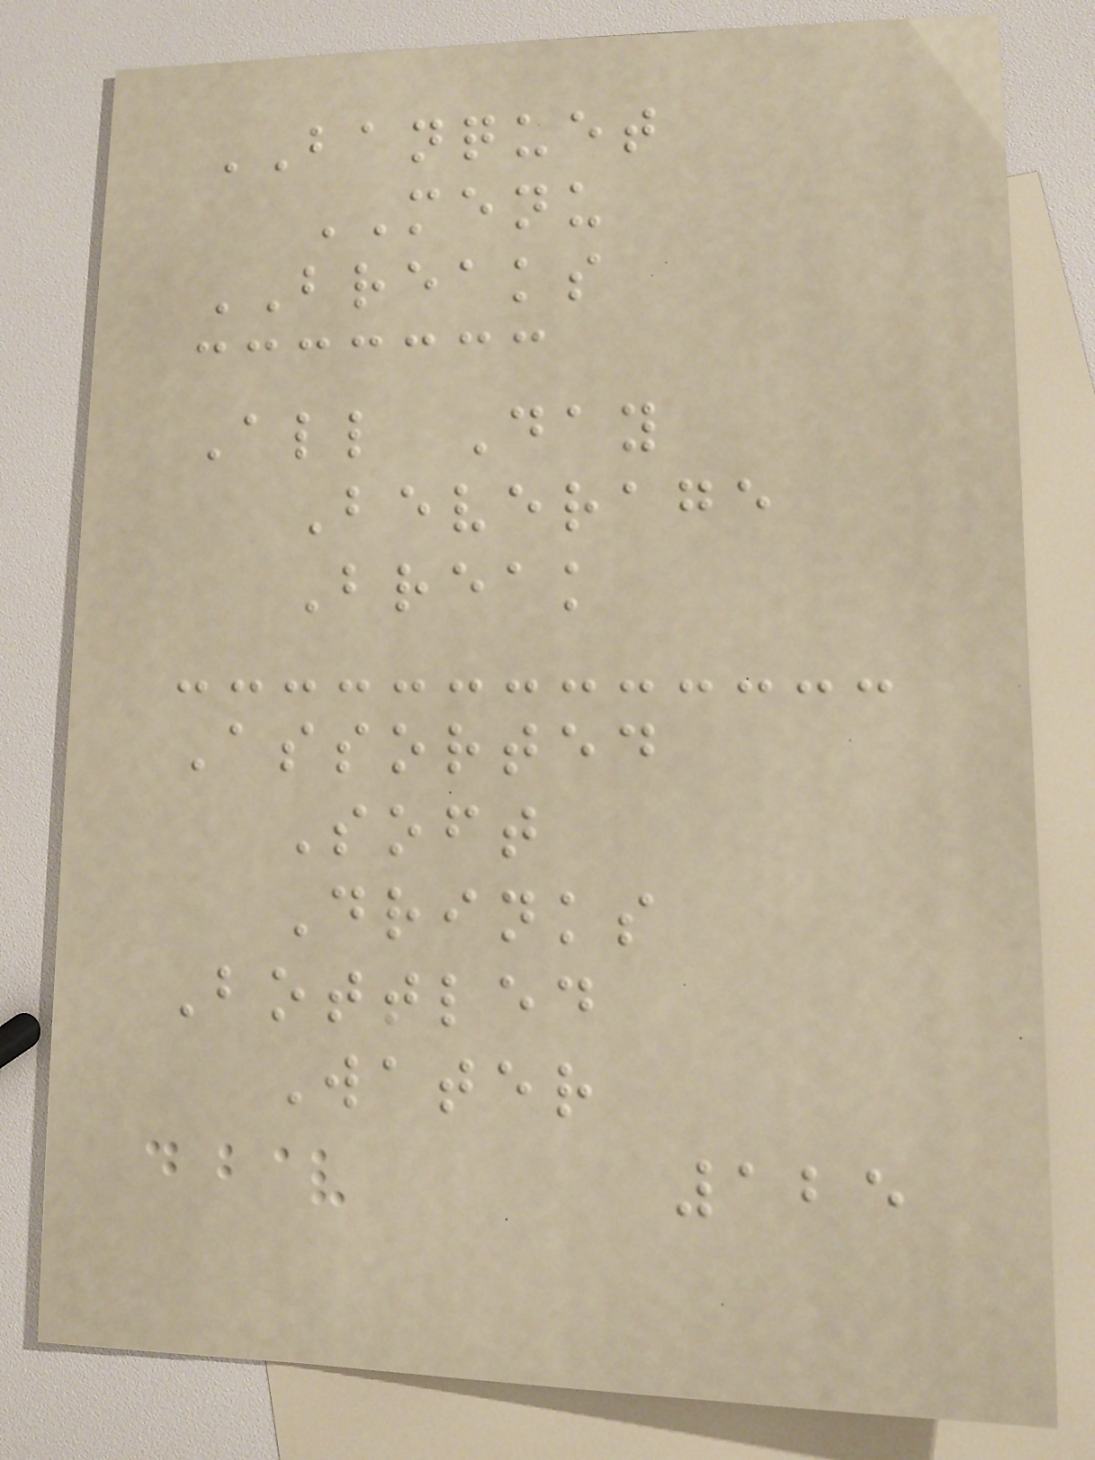BANQUET
MENU
BREAKS
All Day
Beverage
Break
Assorted
Soft
Drinks
Bottled
Water
125
